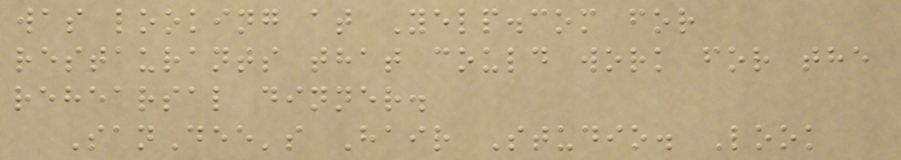was looking at Yelp.com for
restaurants that could work for the
rehearsal dinner.
SanDee's Hair Studio. Look
